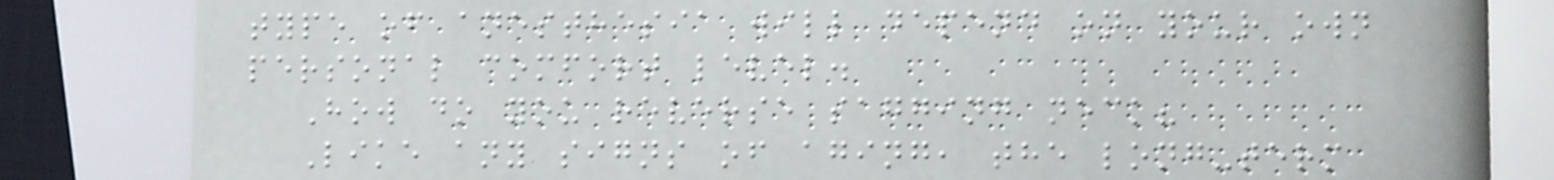type of anesthesia will depend on your own
personal comfort level.
How do you reverse sagging neck?
Like any signs of aging, the long-term
